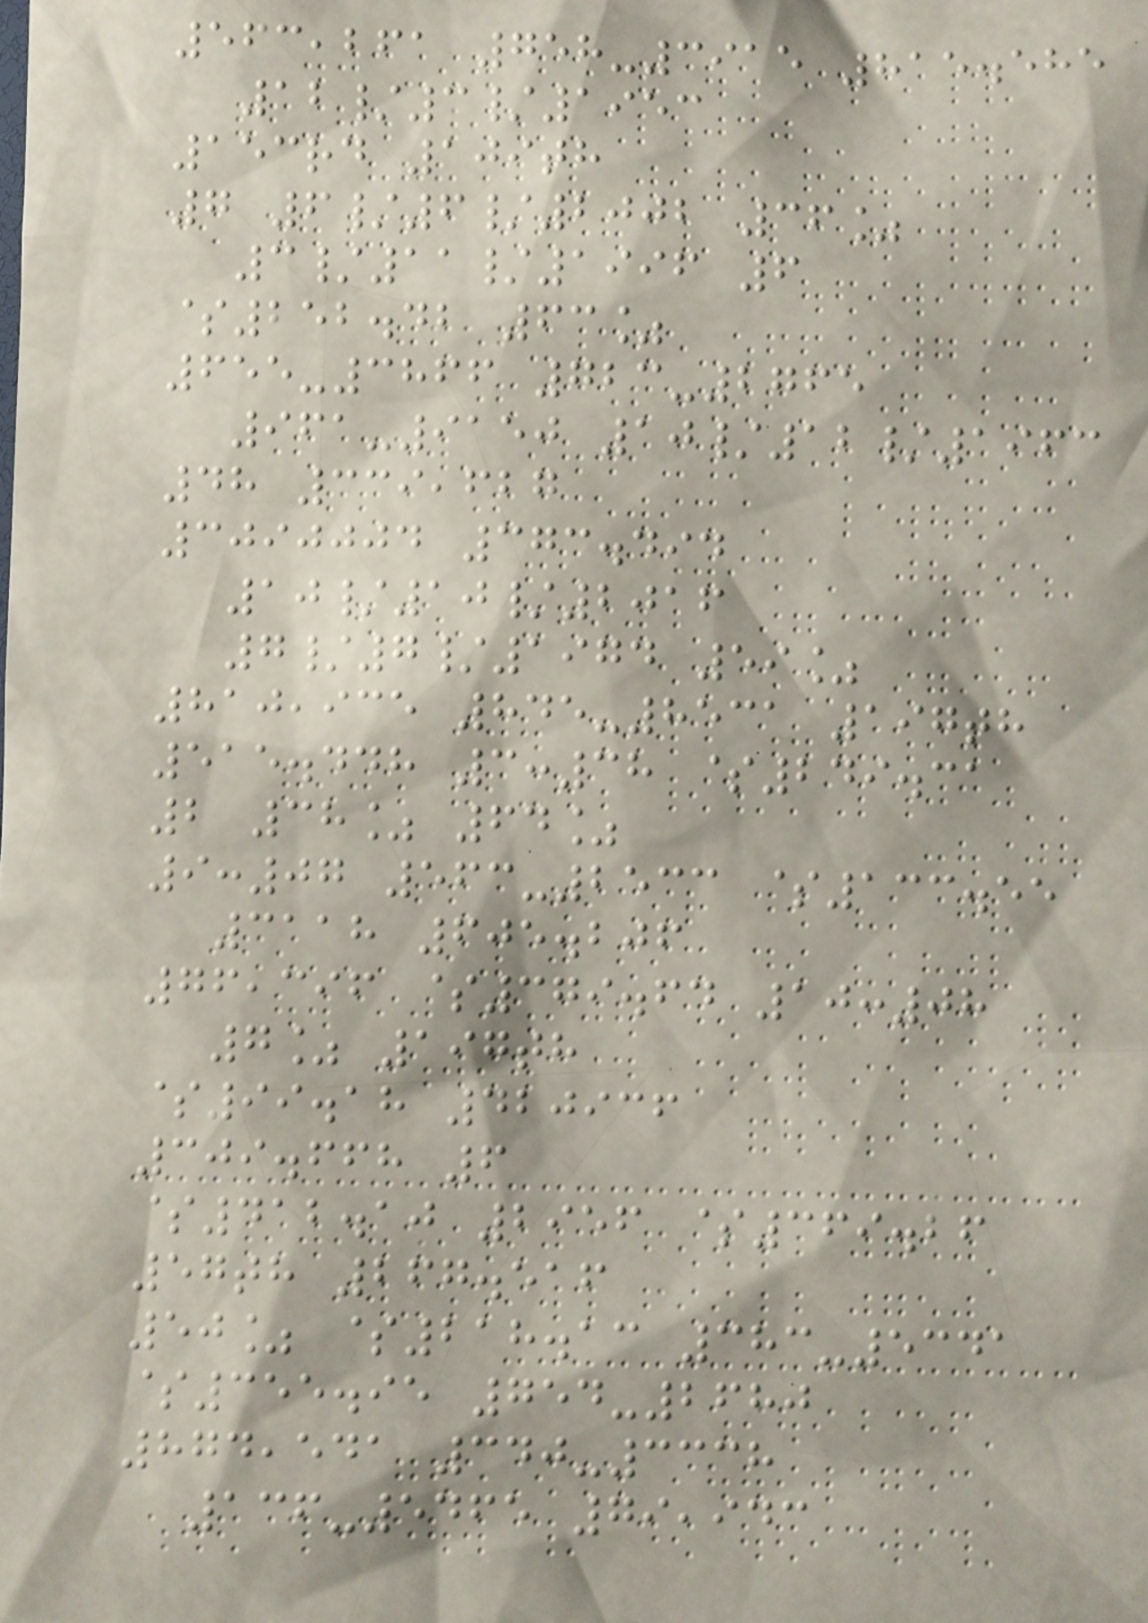563,261 758-3915 815.585
12/3/1953
153rd 109th
7 6/6/2002 36%
3/11/1996 6
$252.42 63%
655-3866 723-2765
961-9150 10/12/1963
48 339,627
3090004 373.494
10/10/2016
7/7/1974 59%
810,935 845-8531 197th
515.448 3:38 $249.31
2 38% 64%
9:07 563-2533 $133.55
3118 605.206
76,396 $379.64 10:08
7% 197th
$99.18 420936
309.668 6
$412.10 2956 $369.26
57th 267.516
50% $218.13 383-5341
$355.95 754-2680
874,541 340-3338
136-5465 79,943
